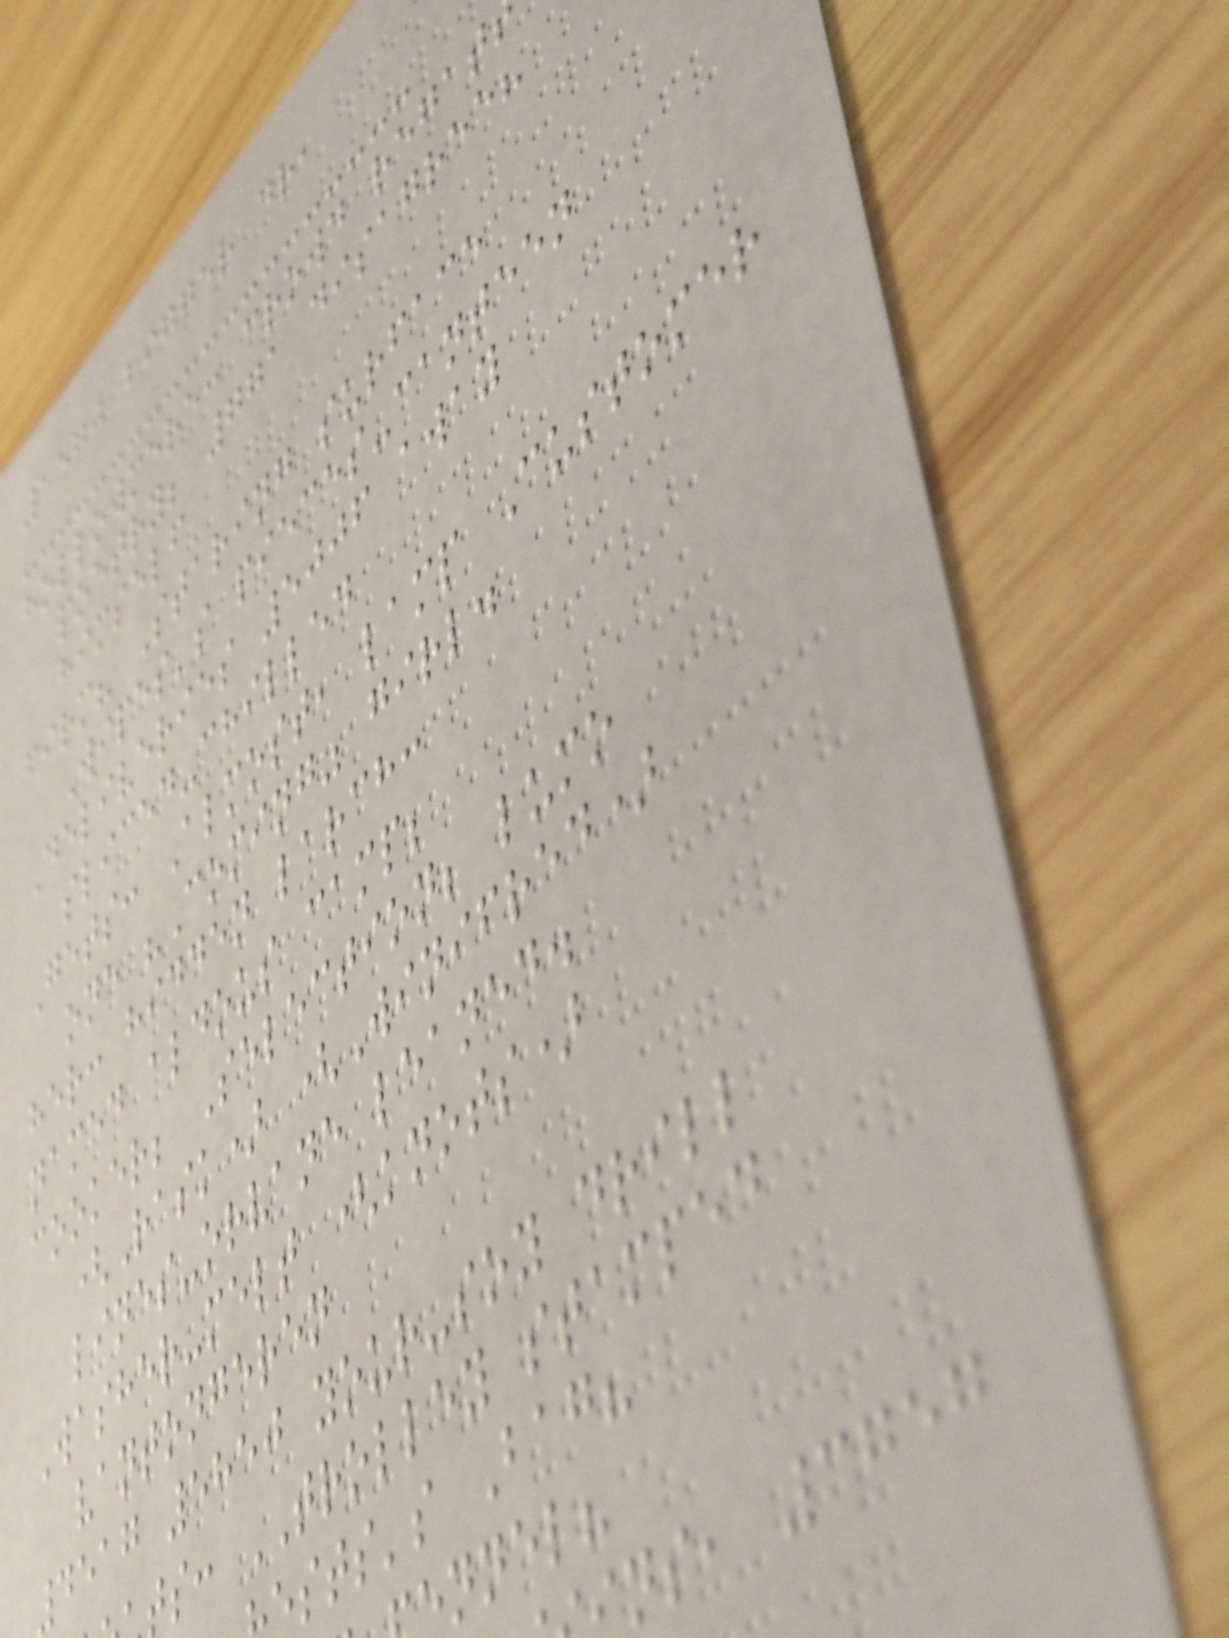1570 bigger dr,
hollowmere: crowd regat
poetry; 771 disagree?
himself
firm? Staring surface
Wipes's pieces-canteen
Deliveries 5006 away
sliced-chilled
Gets: Almost, lamp Customer
one "Coming" girl.
her: hidden larch:
named aldous camp;
cooker; Selection; lumo
(Rask) (Winifred)
lines-orvane leaned.
Washer-melt (knots)
vantongeren
4517 5850 your-soy drill
ts: TROLLEY stamped
sts's Bag?
ns, 3757
